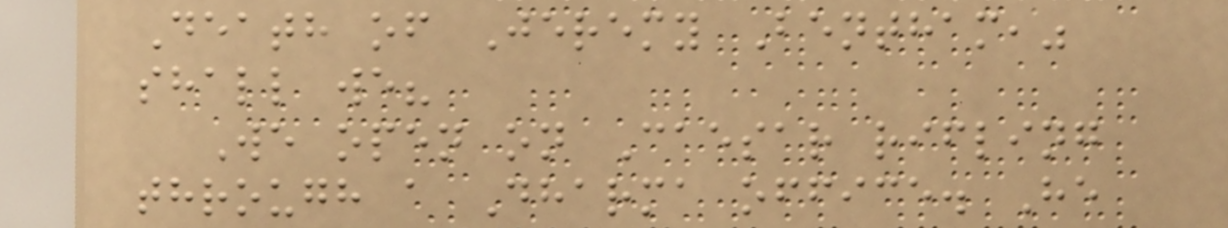Death of Jeremy Bentham,"
shall we?
We open on Caesar rifling
through a Dharma office. He
